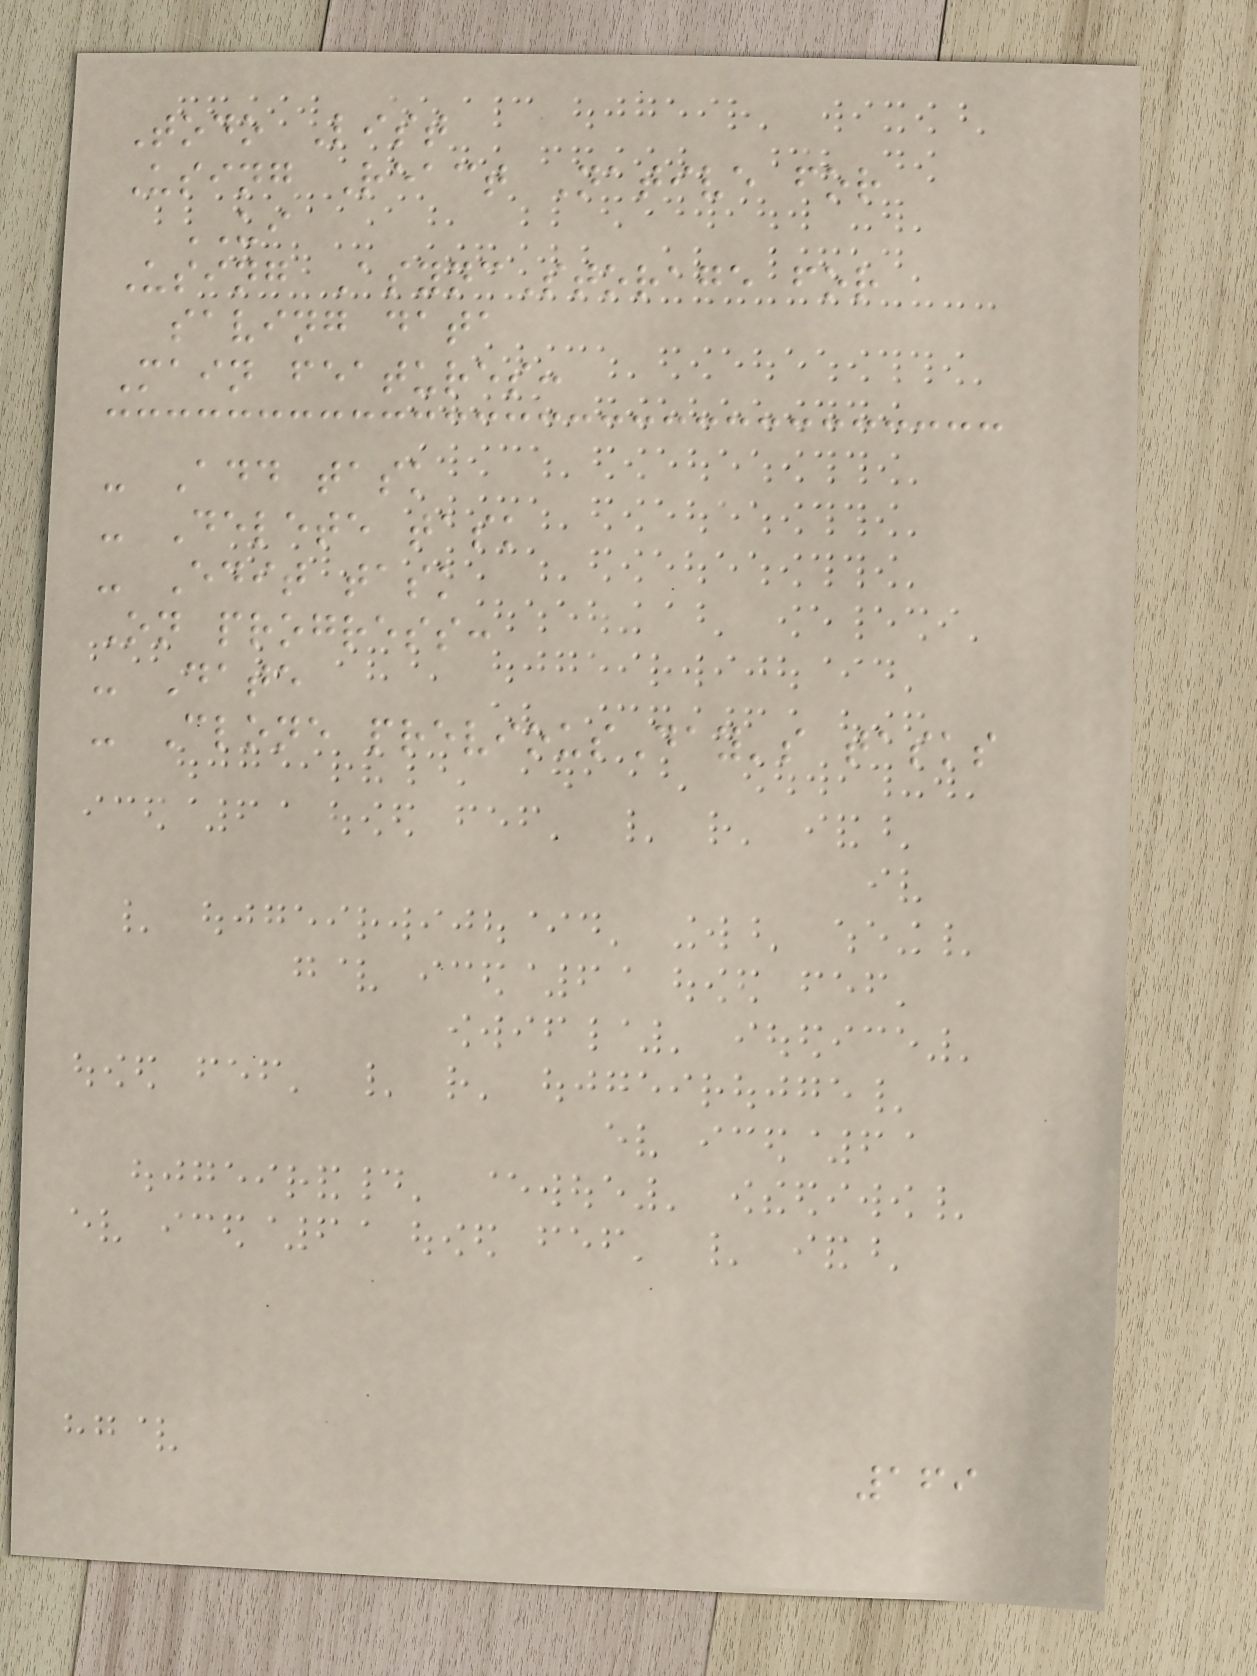Todo List
Using React Native for
UI
Using AsyncStorage for
saving data
Main features:
- Add task
- Delete task
- Edit task
On progress:
- Date
- Clone previousDay's tasks
169
